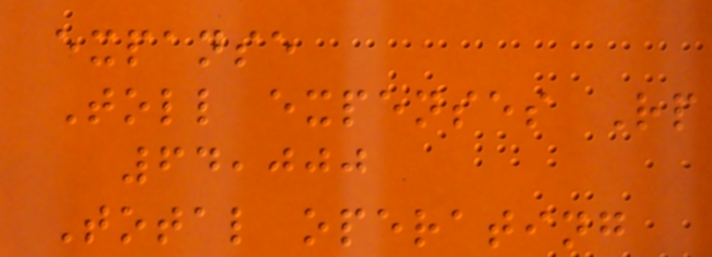expanse
Toll expenses Rp
64,000
Total operating
